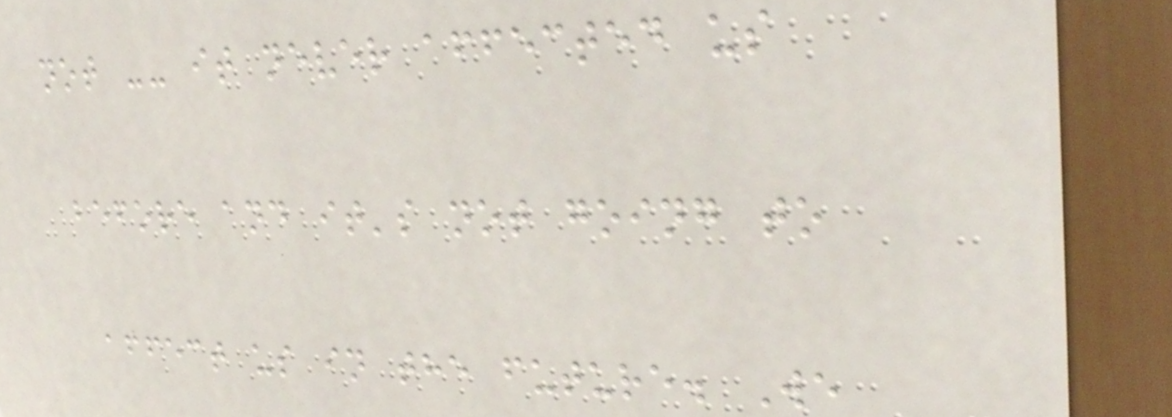not -- it never affected us
before and it's not going to
affect us in the future. We
